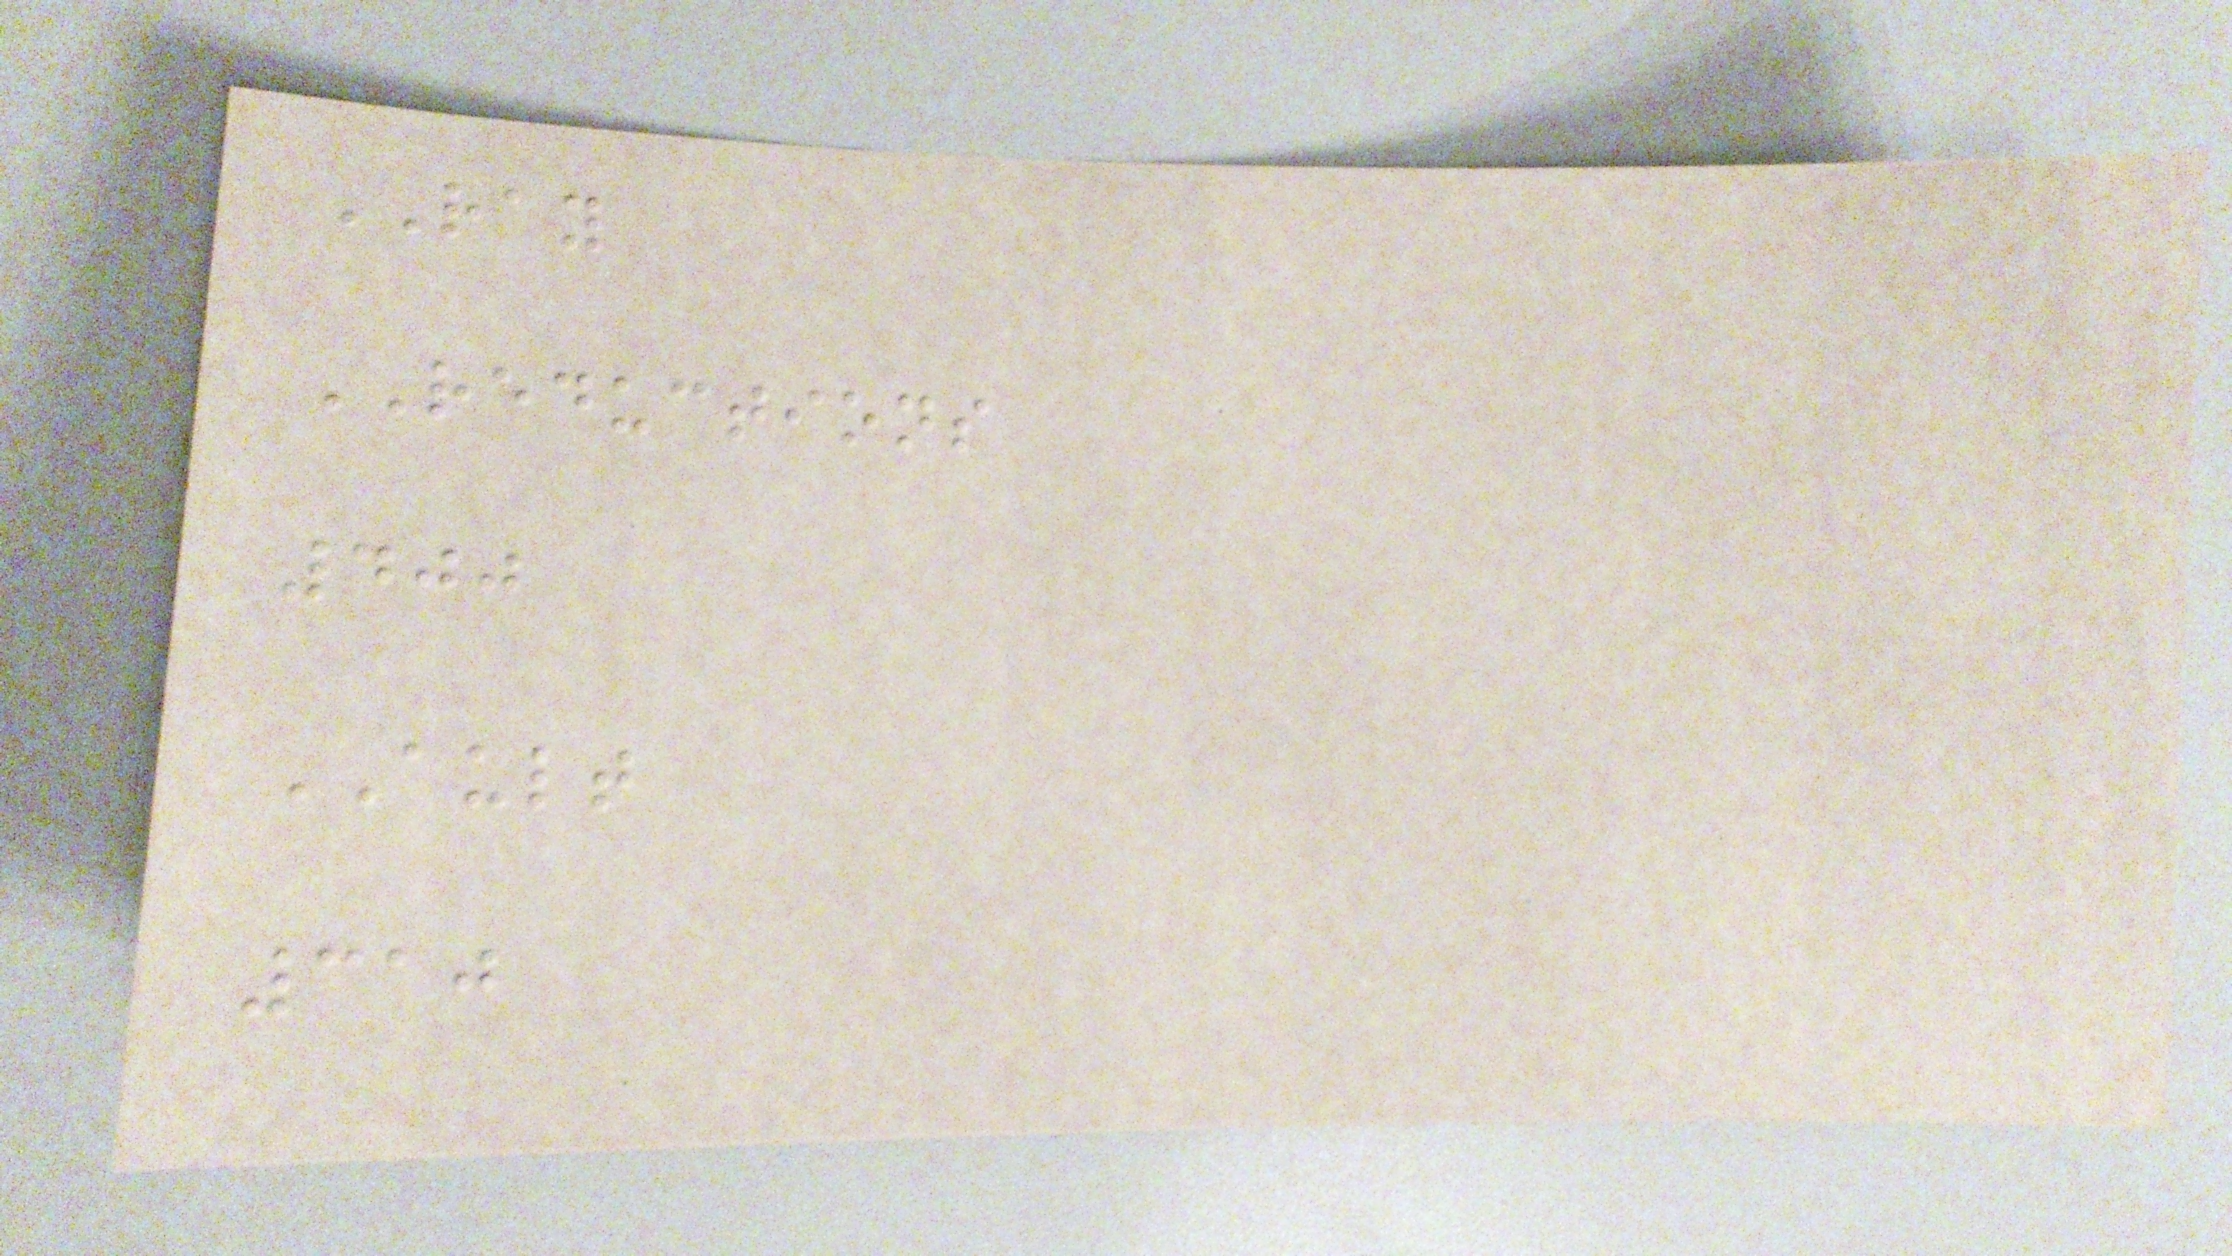RAY
REDUCTIONS
400
AULT
310
